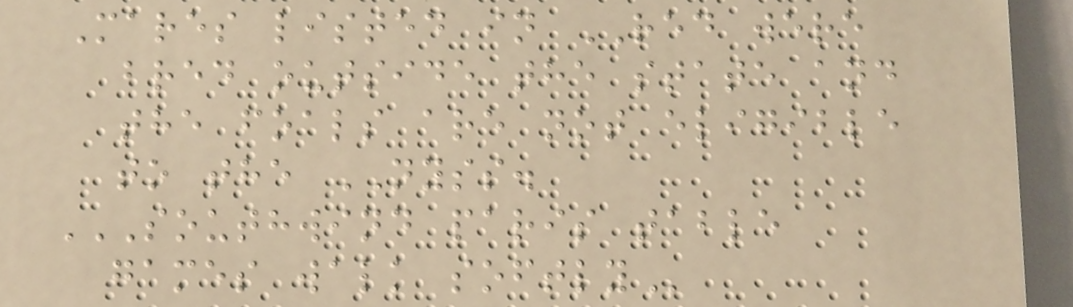Mares listed in RED were
bred outside the state and
the foals are not eligible
to the NYSS.
SOUTHWIND PARIS TABLE
GAMES WALK SOFTLY
